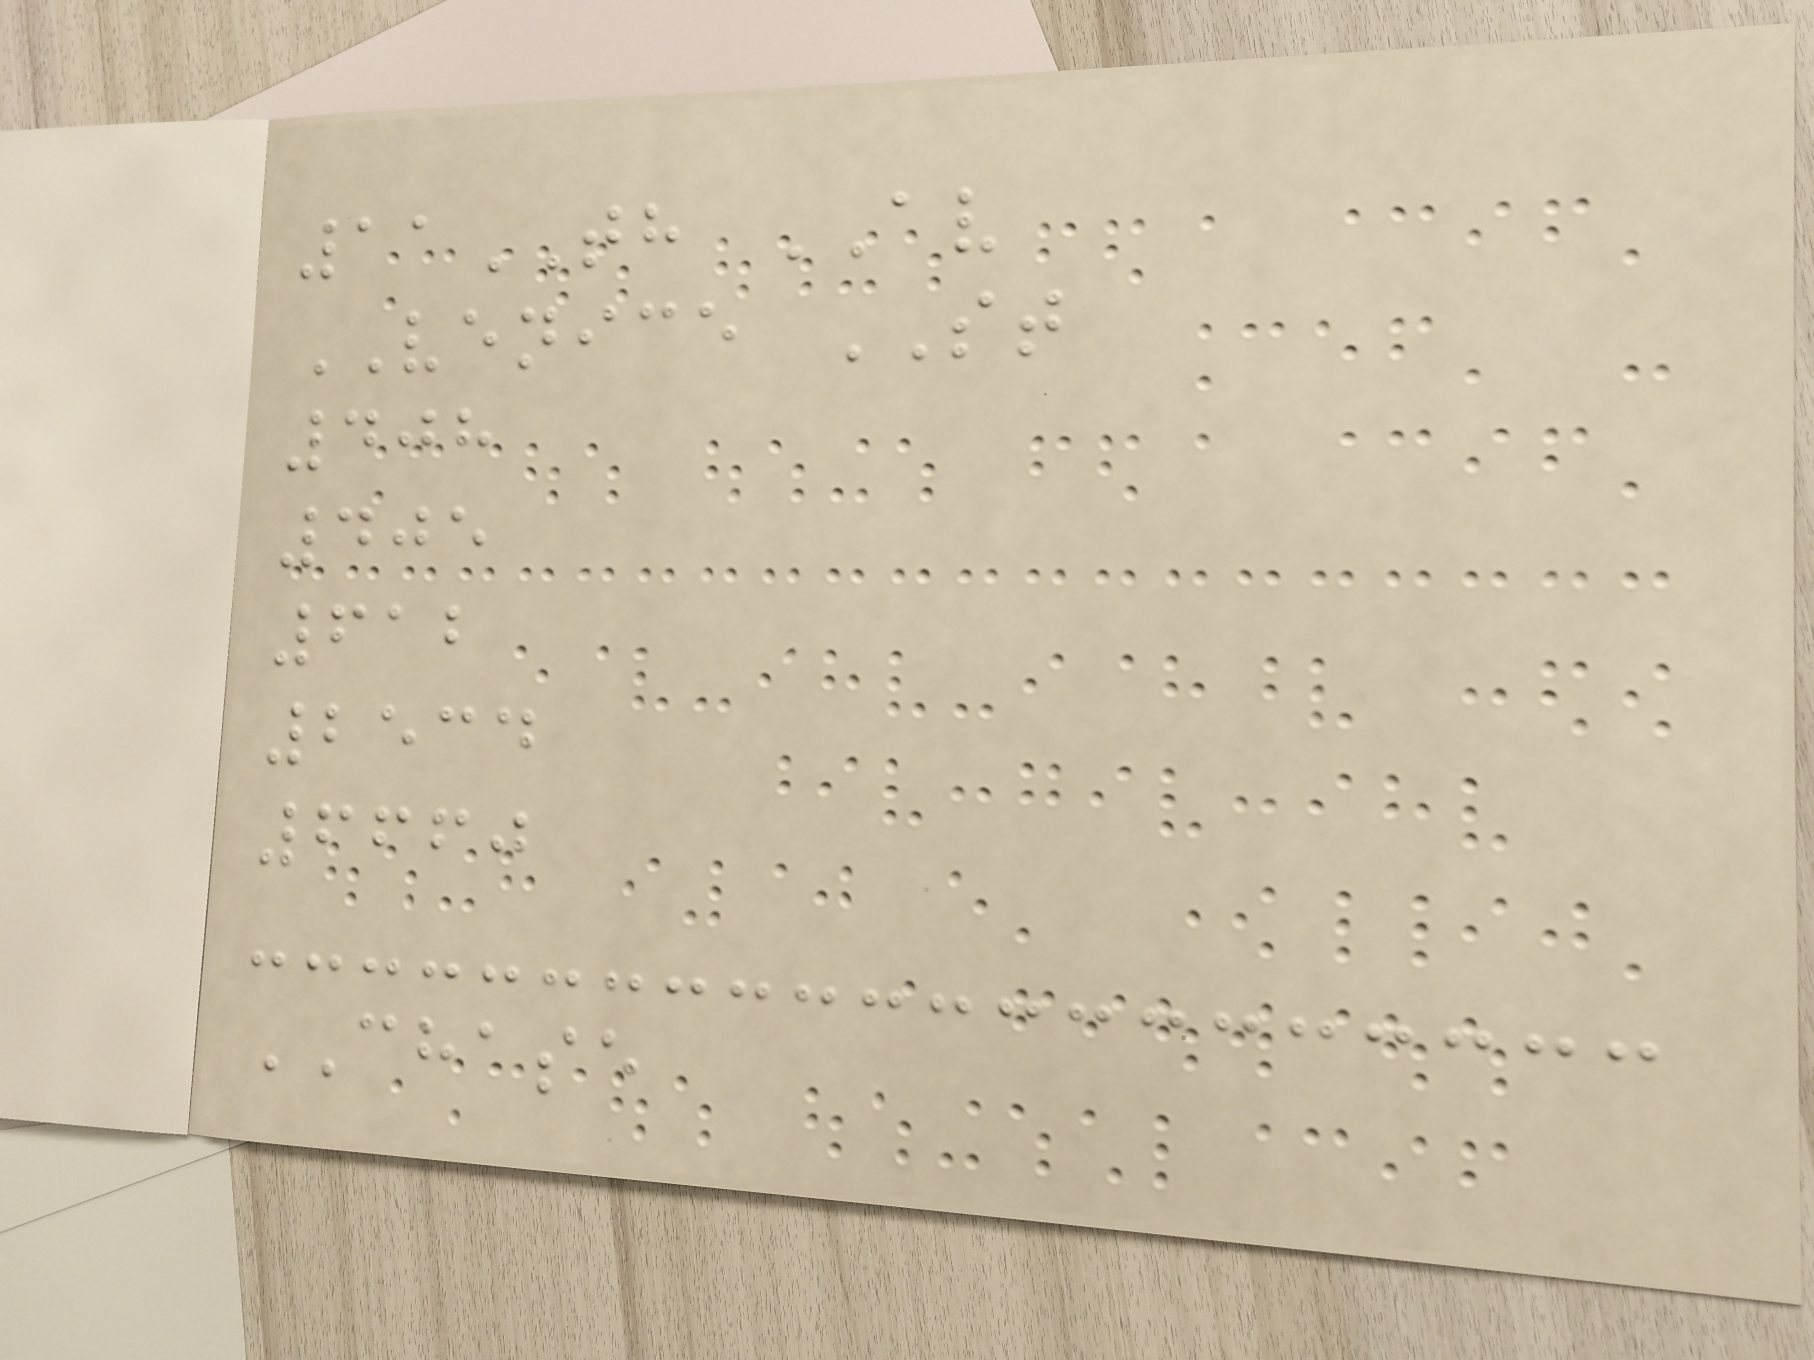11TH AV
VENICE ST
408
405
612
2534
6660
CHASE
